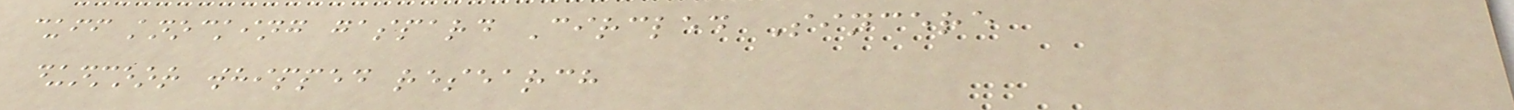cuff knocking gaspard Circled Sincere
dunmoor whipped research
